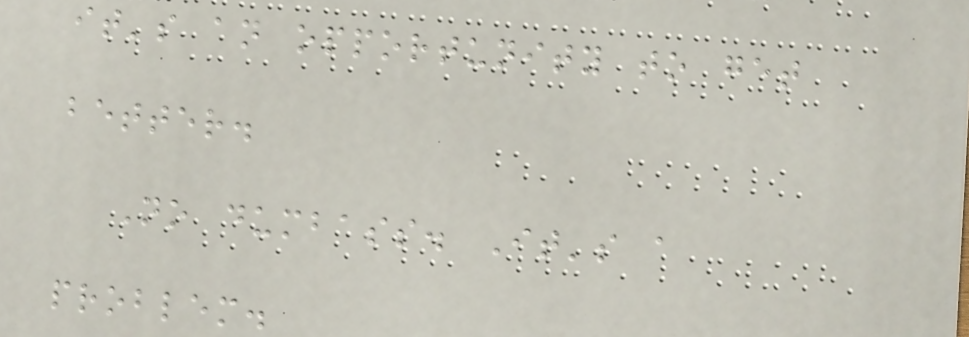it's an opportunity to get
better.
No dumbass. It's a
problem.
